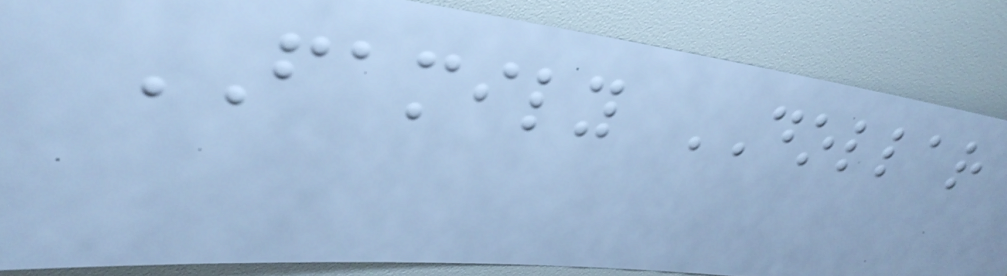FAMILY DOLLAR
